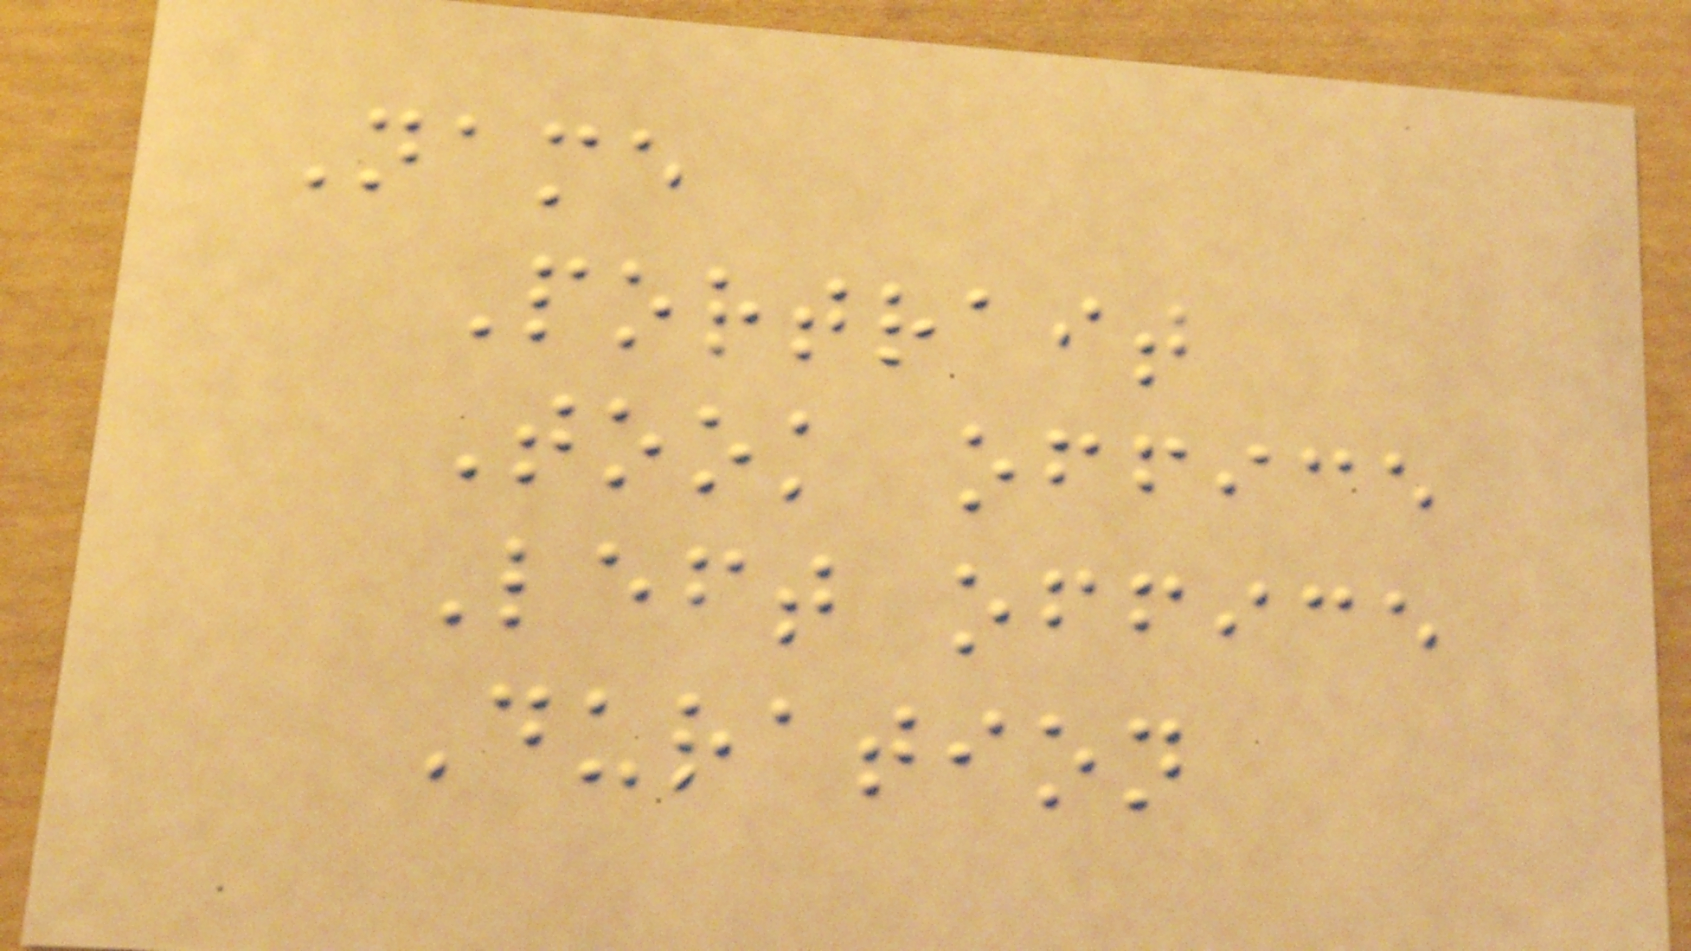Name
Portrait
Took office
Left office
Duration
